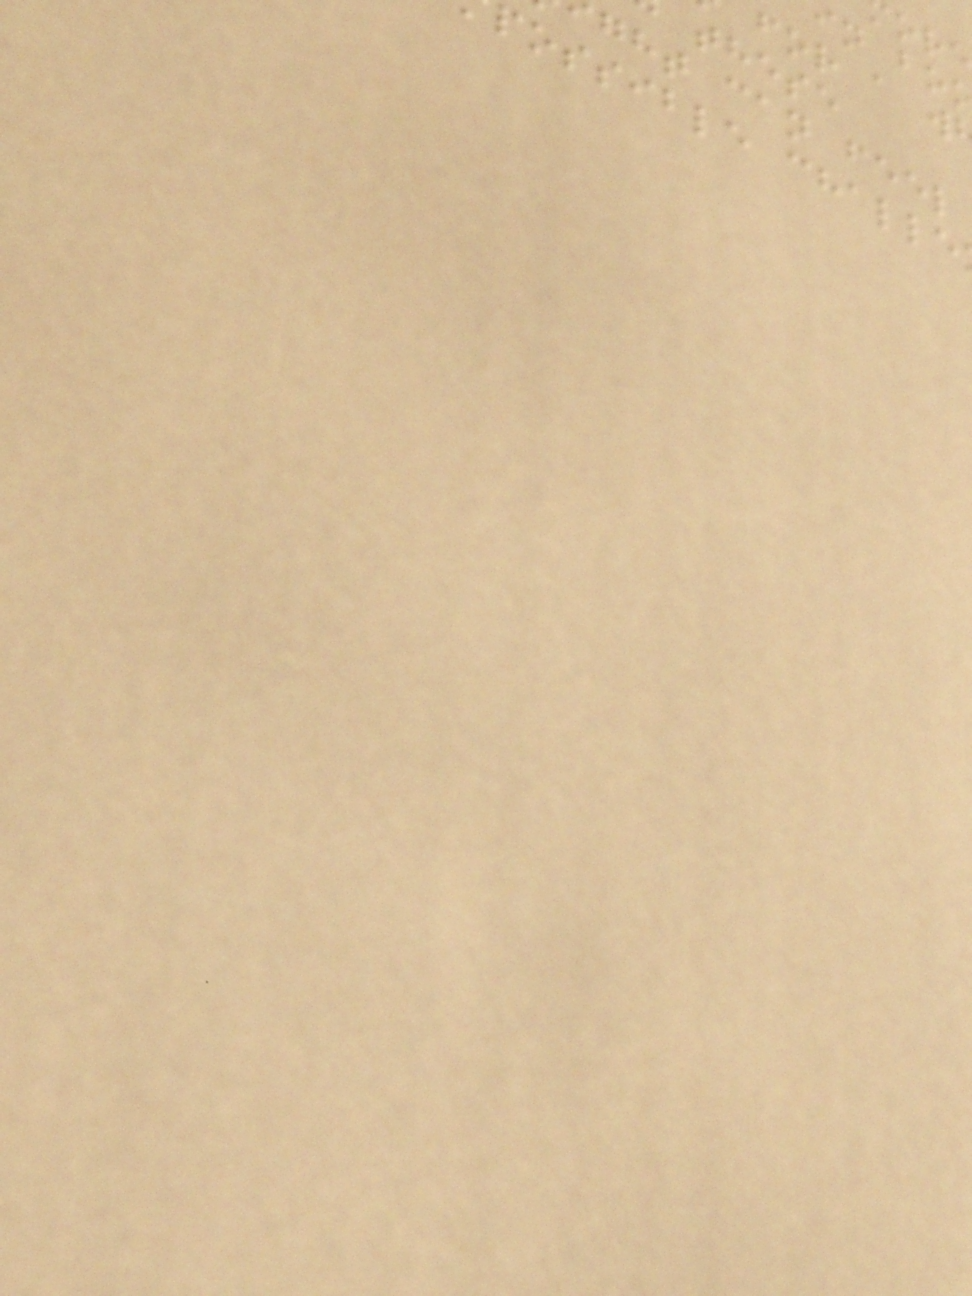ght can feel
possible challe
